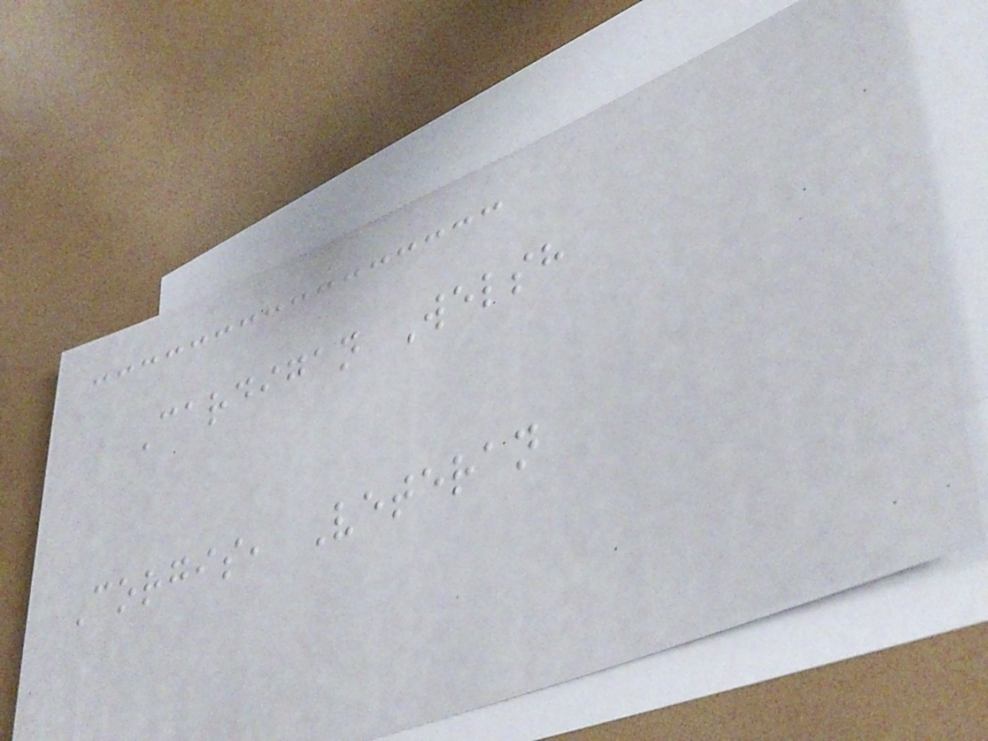Cardigan Welsh
Corgis, Veteran
